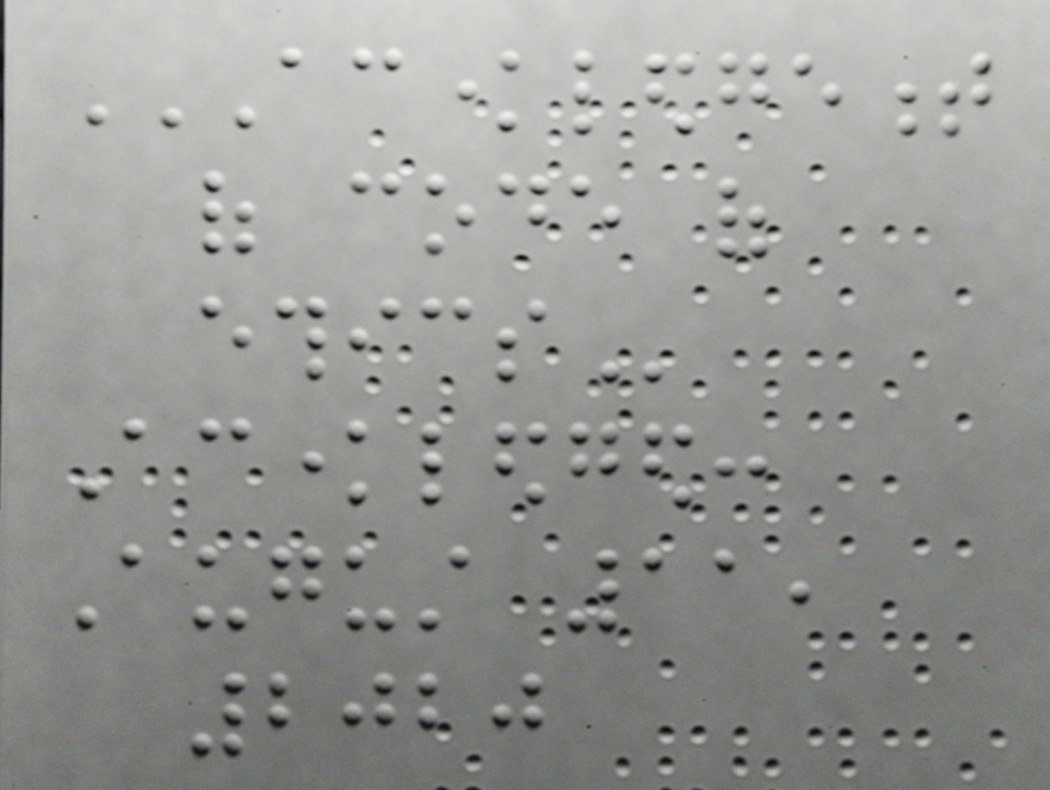ACKNOWLEDGEMENT
OF CODE OF
ETHICS
Acknowledged:
August 11,
2020
